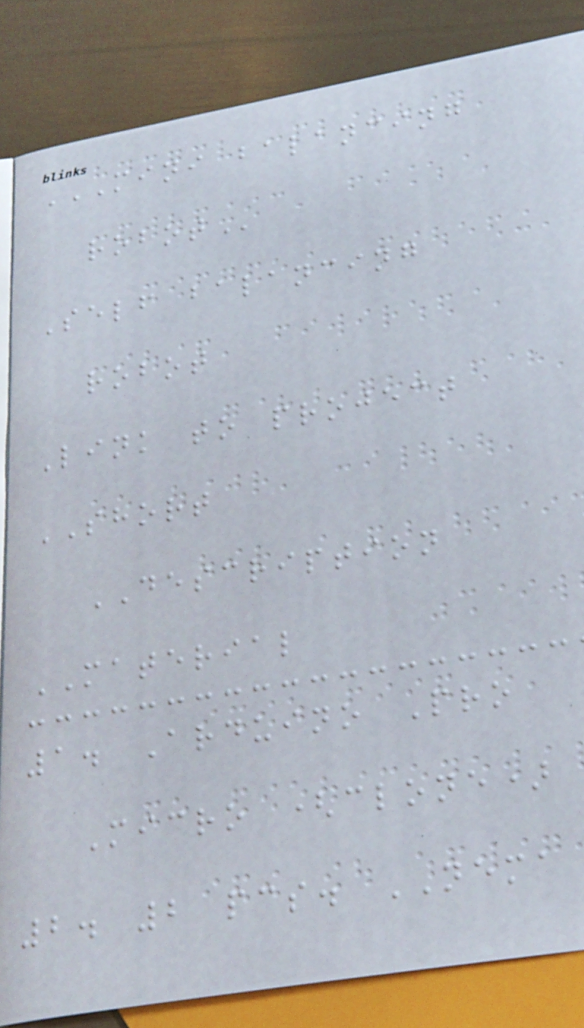MINI BALANCING
ROBOT
Self balancing
robot
Link to project
SHORT
DESCRIPTION
MATERIAL
1. Arduino Pro
Micro (clone)
2. 2 pcs. NEMA
